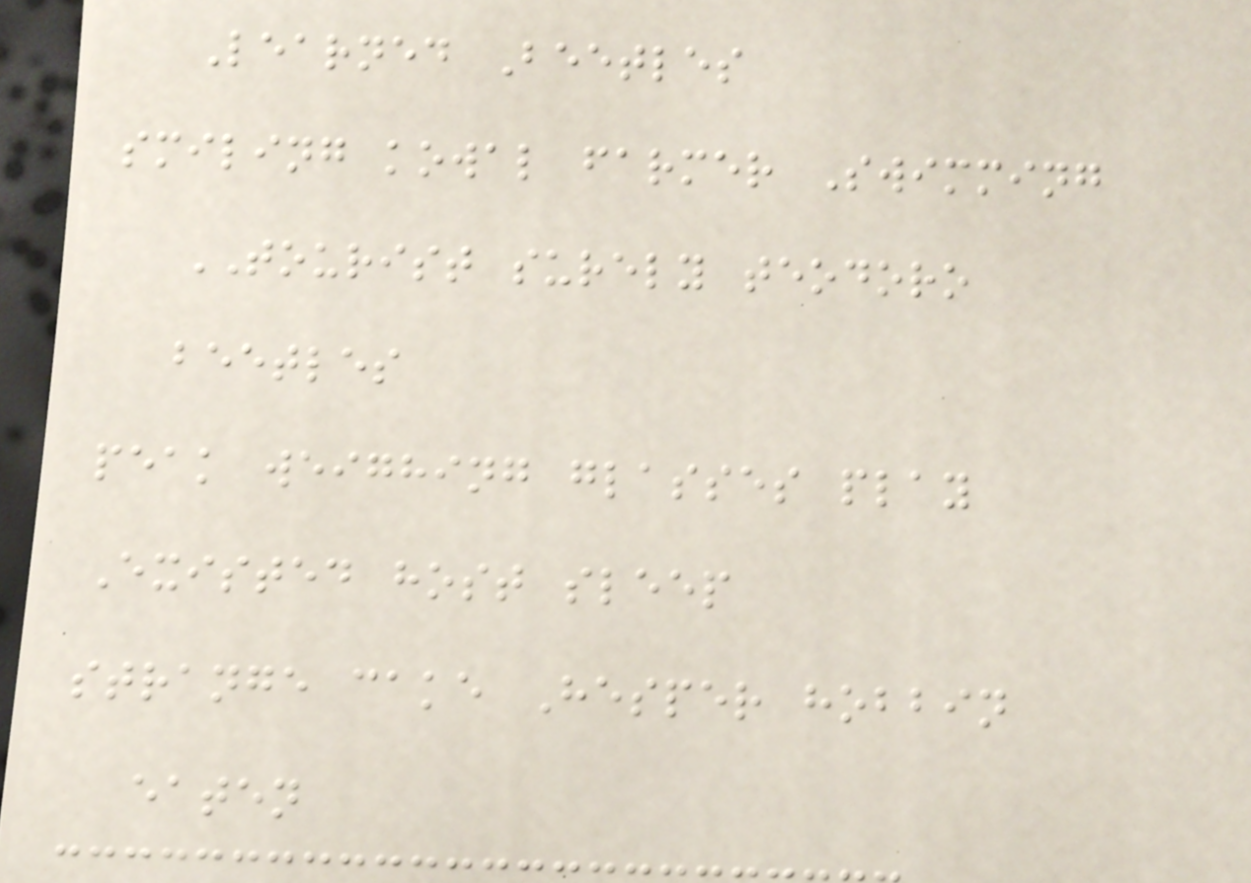Learned Beetles
smiling kowal farmer Swimming
TOURIST surely teodoro
beetles
peak weighing glasses play
Existed host sleep
strange cake Hesper hobbin
eaten
